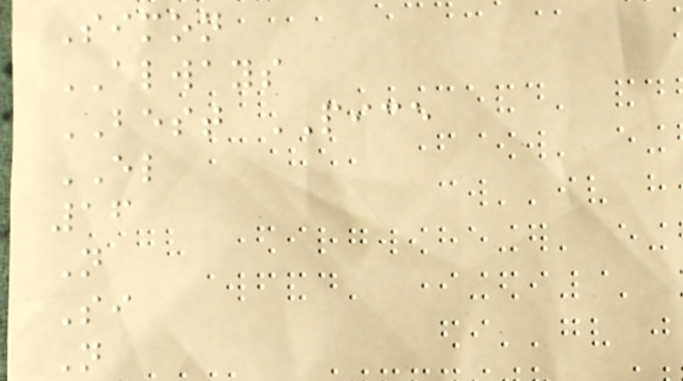Simon
ALWAYS
BEST PICE
EL
16
N
Si
N
